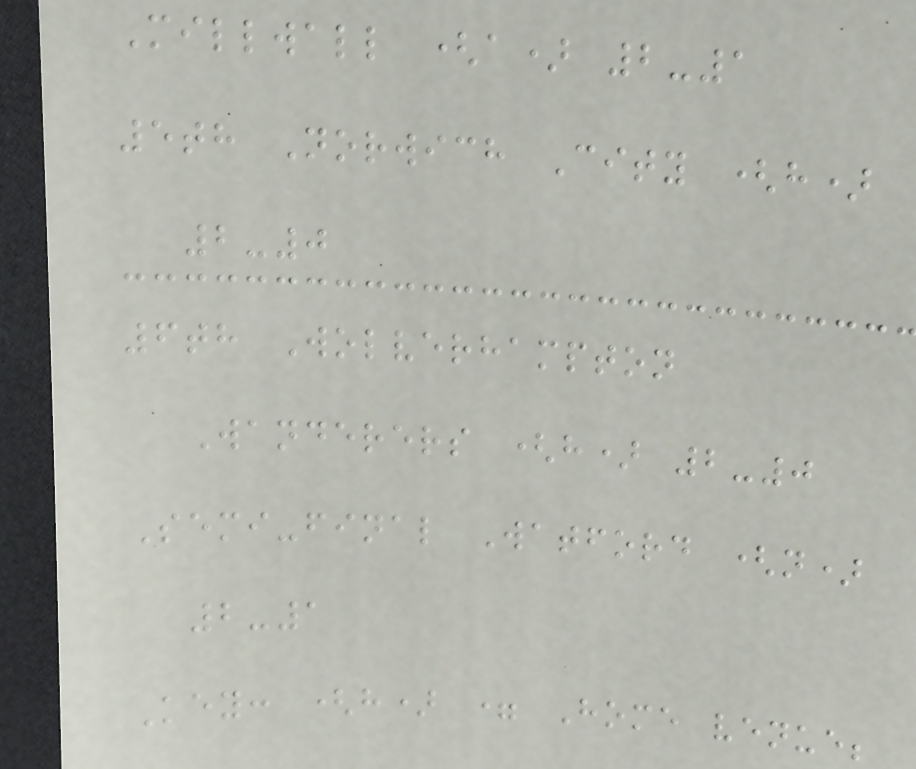Millwall (a) 2-1
5th Norwich City (h)
2-0
6th Wolverhampton
Wanderers (h) 2-0
Semi-final Watford (n)
2-1
Key: (h) = Home venue;
